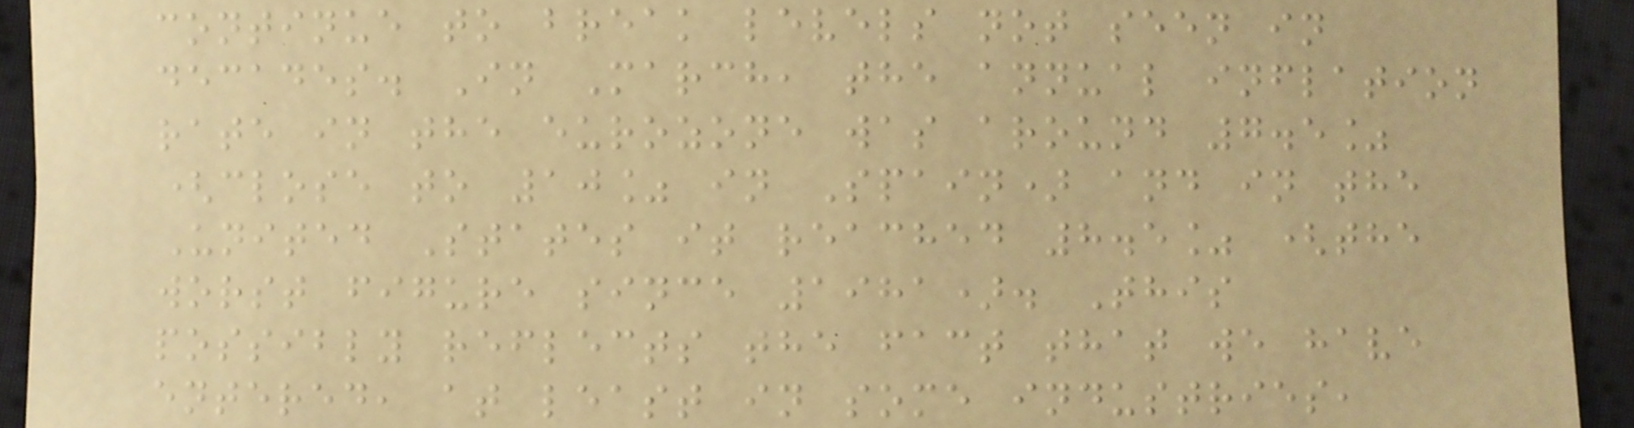continue to break levels not seen in
decades. In March, the annual inflation
rate in the eurozone was around 7.5%
(close to 10% in Spain) and in the
United States it reached 8.5% (the
worst figure since 1981). This
possibly reflects the fact that we have
entered, at least in some industries,
